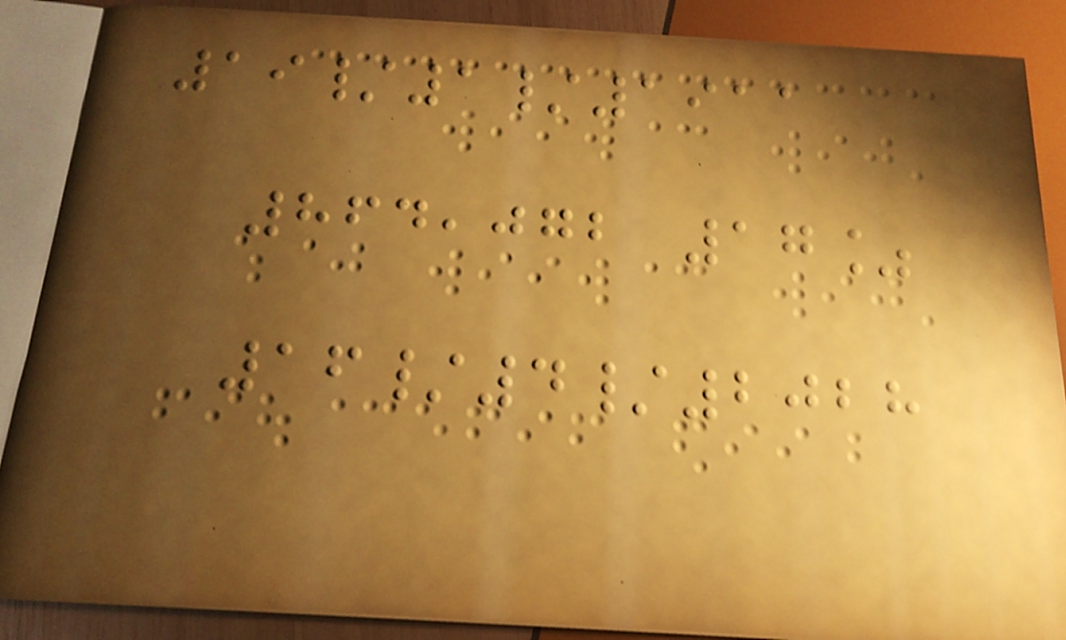19/1/1911
864,072 17%
16/4/2028
